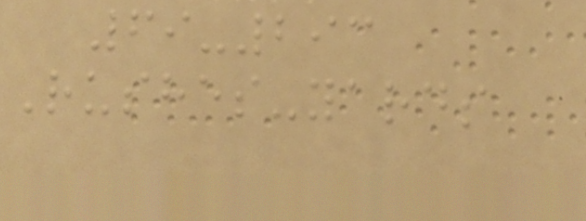69-293
Rushes-yards
